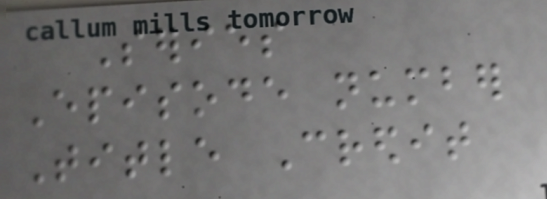Series
Episode number
Title Credit
